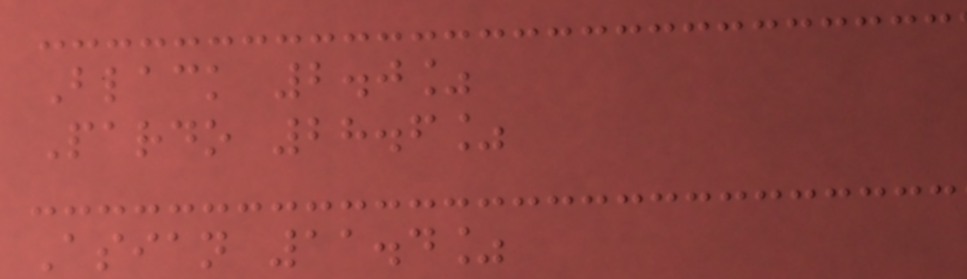Black 2.0%
Pardo 28.6%
Asian 11.4%
